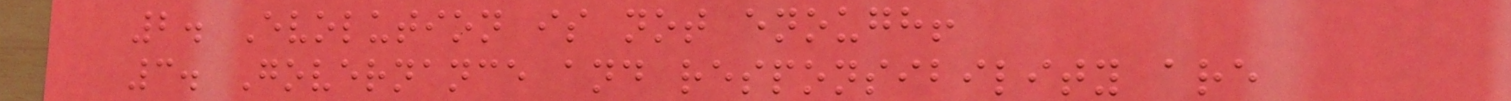2. Evolution is not enough!
3. Governance and responsibility are
